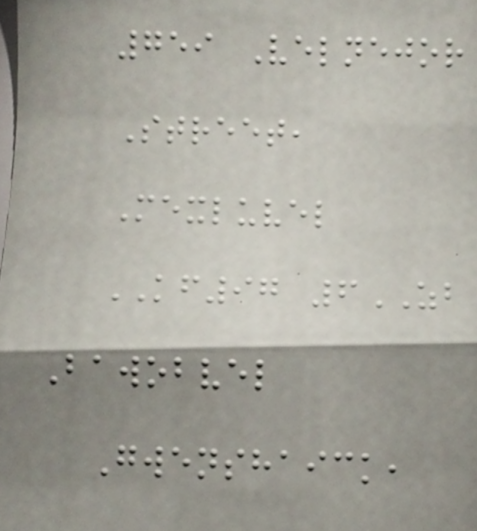759 Velnejor
Street,
Mexluvel
KF97 6ZB
Bawobvel
Gwenshaick,
